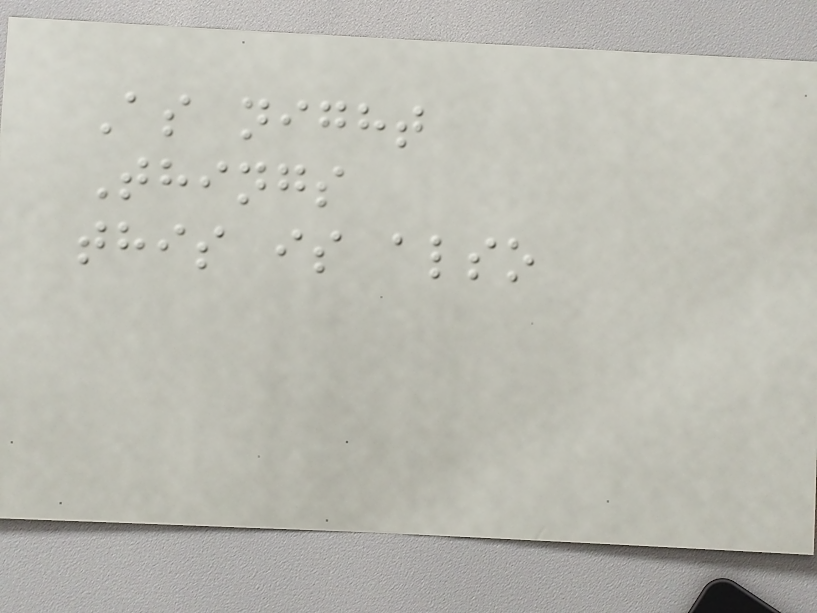As night
Things
this is also
